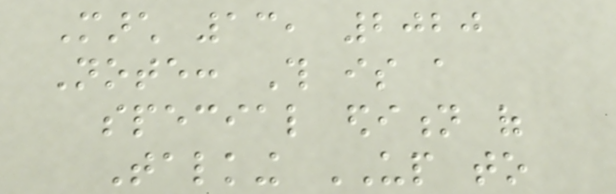March 13, 2020
Note: This is a
special edition of
Talking UP to
